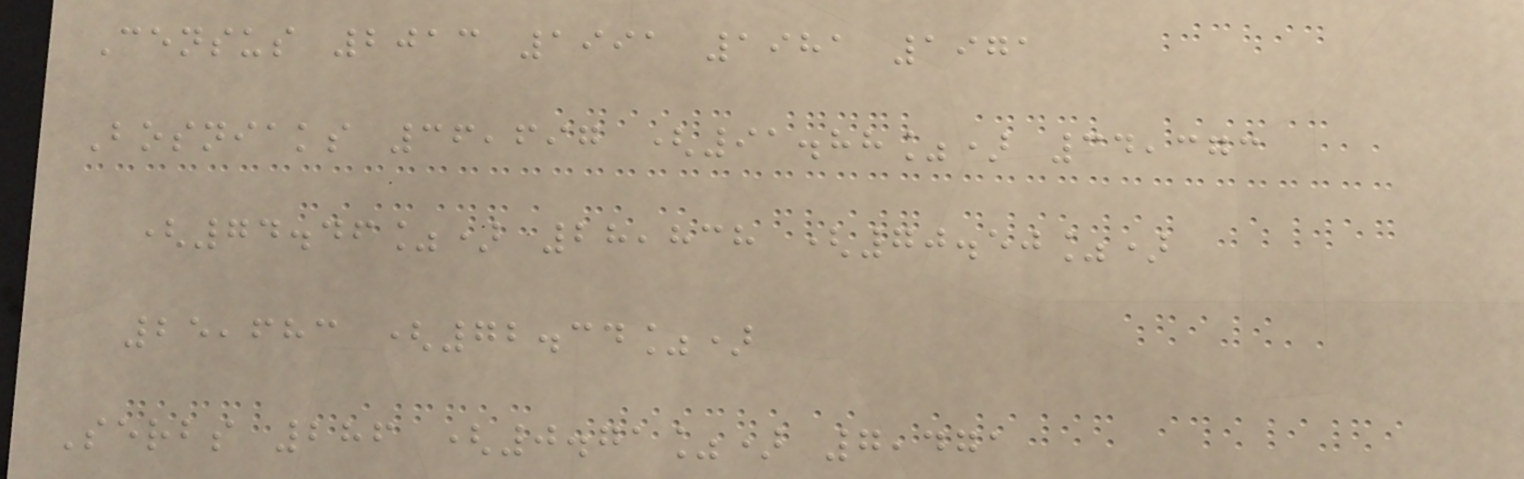Census 2013 1991 1981 1971
Bosniaks 36,697 (91.88%) 34,373
(74.46%) 28,838 (70.50%)
25,683 (72.34%)
Serbs 286 (0.71%) 7,471
